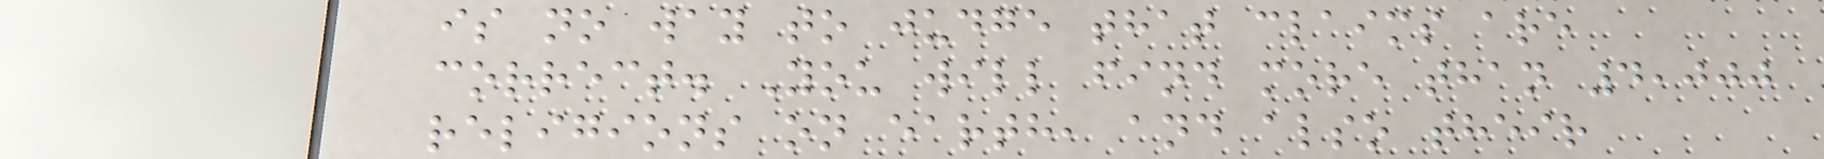is no way to judge that claims are
correct. You will find more than 4,000
religions on earth, and also their
